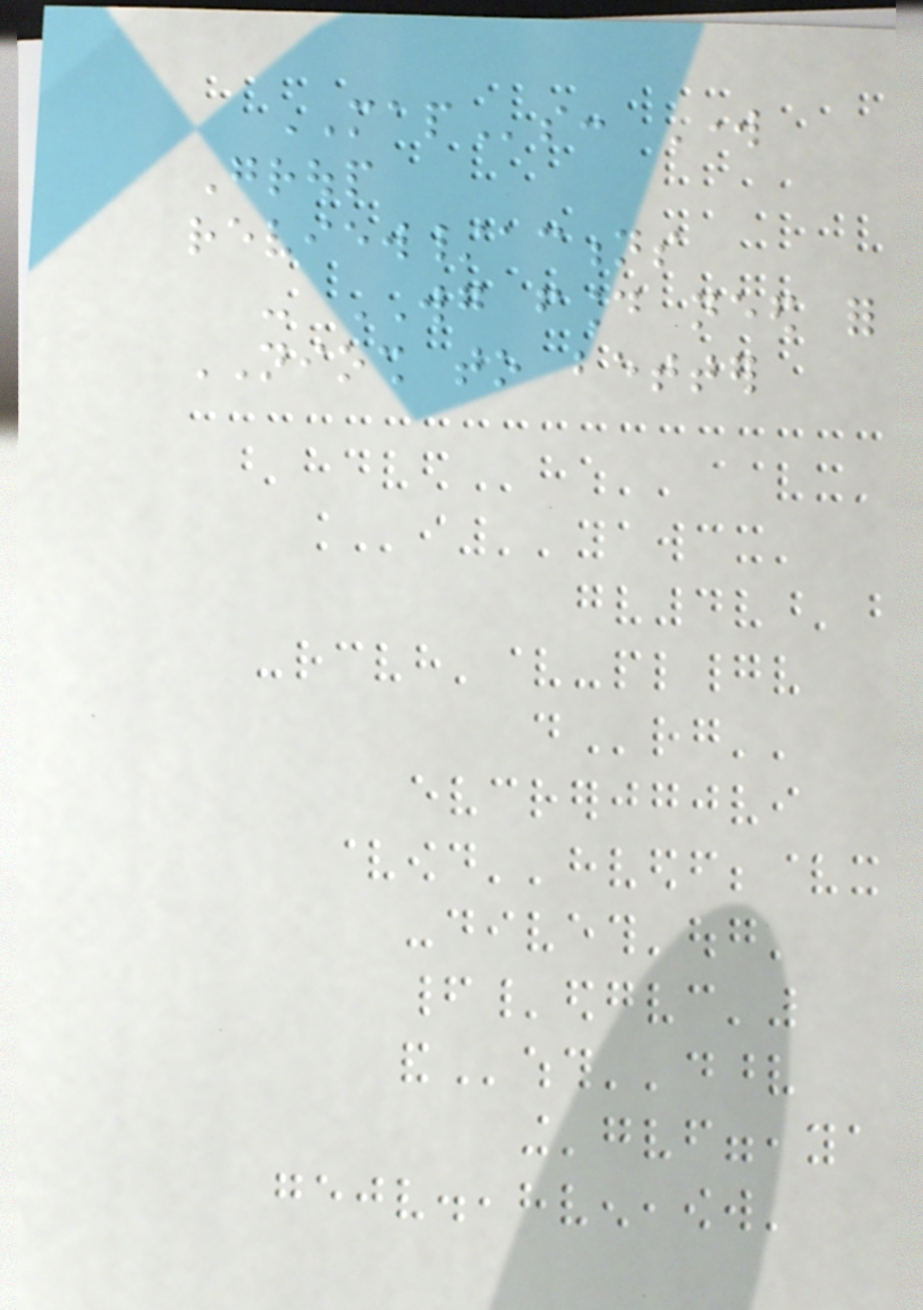MAPs: Work
Group
review/actions
- WG found need for
NIOSH to better
